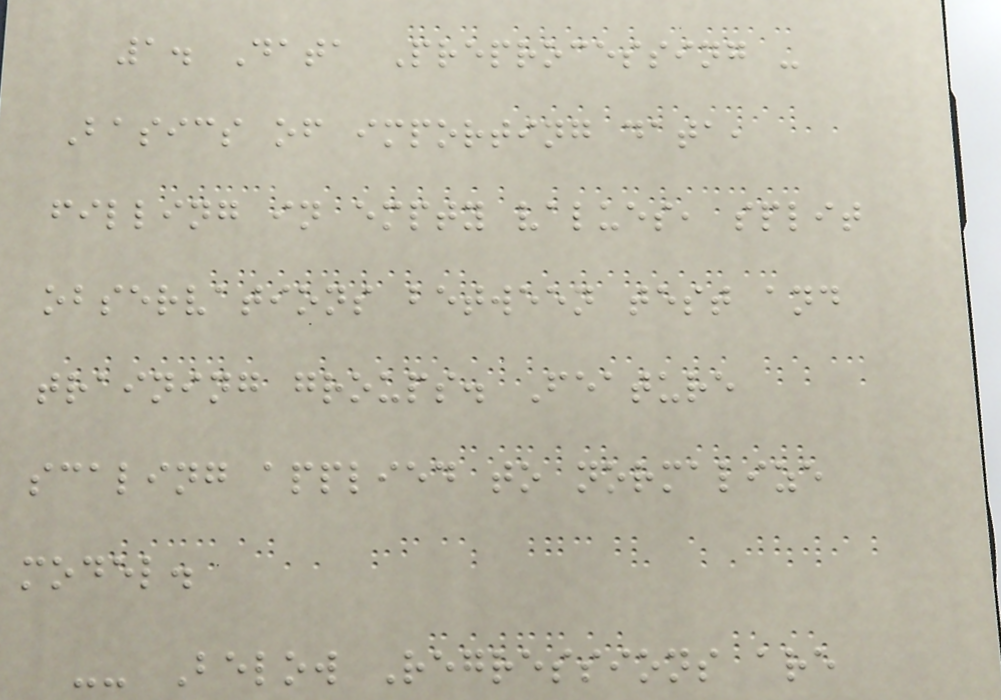1. Data Preprocessing -
Basics of importing data,
filling in empty values, split
observations between test and
training groups. Feature
scaling applied to normalize
model.
-- Below Regressions are
